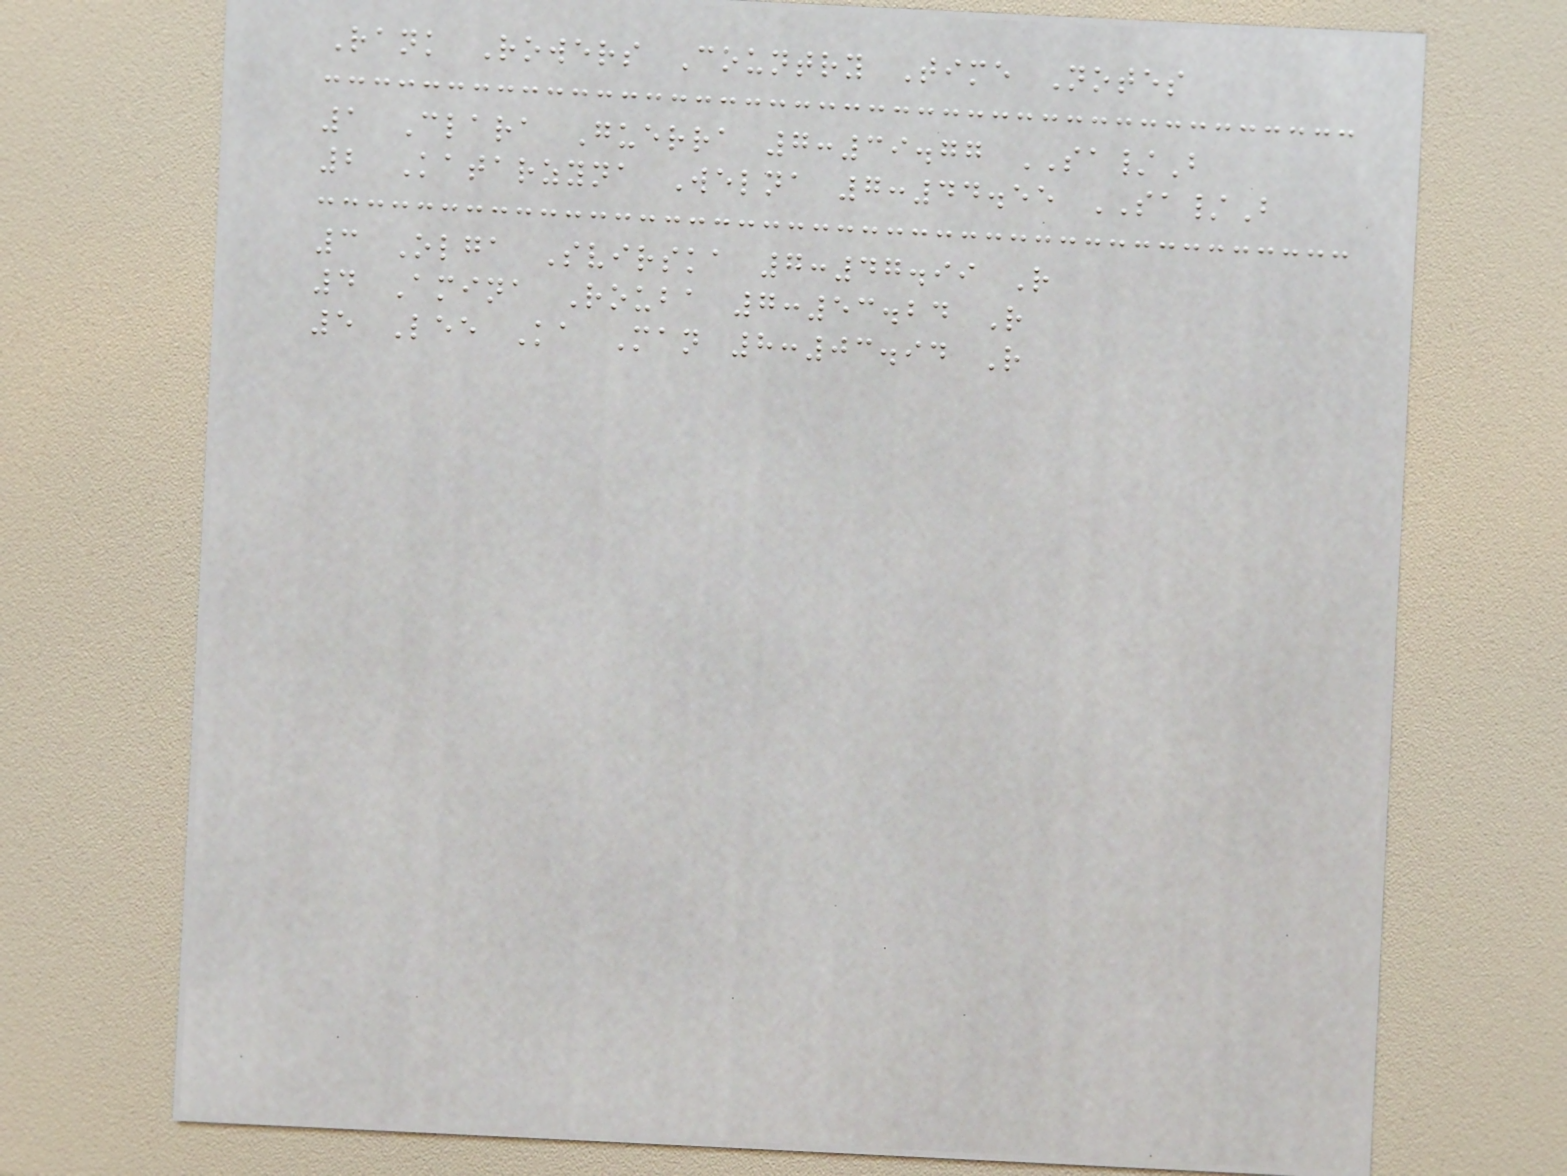Rank Rowers Country Time Notes
1 Clara Guerra 7:39.77 SA/B
2 Katarzyna Welna 7:44.55 SA/B
3 Olga Svirska 7:47.99 R
4 Amina Rouba 7:53.24 R
5 Lee Ka Man 8:03.94 R
